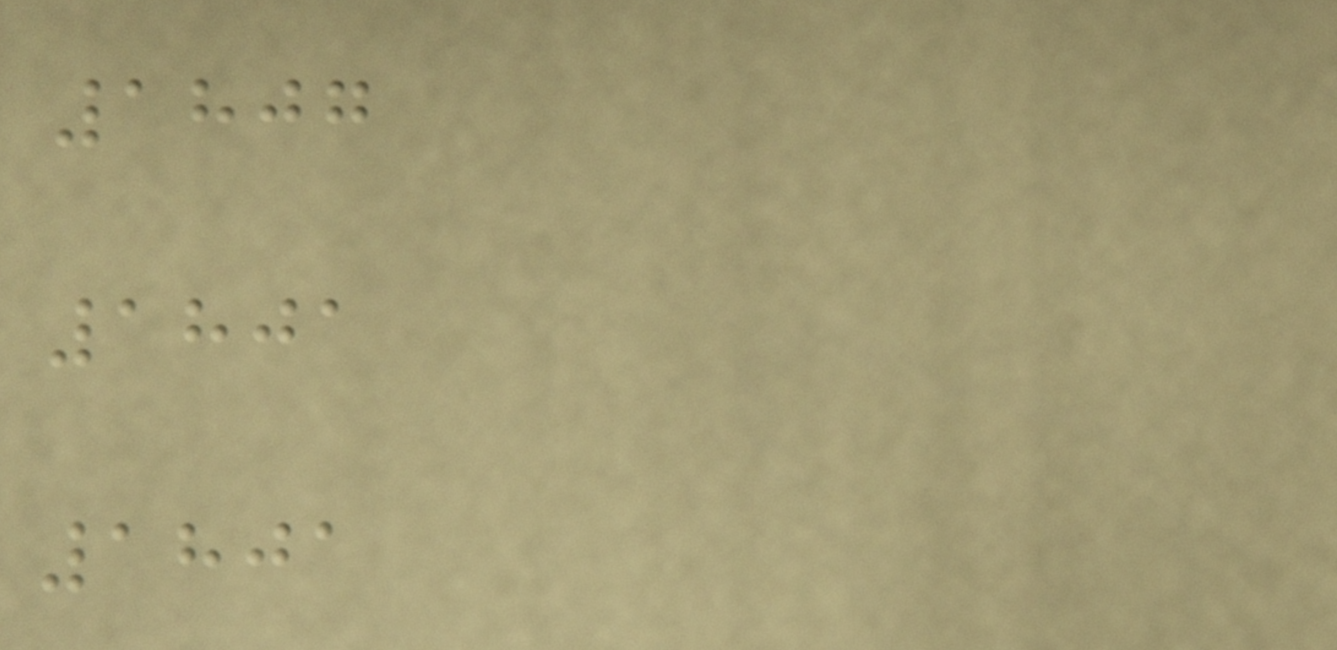1807
1801
1801
